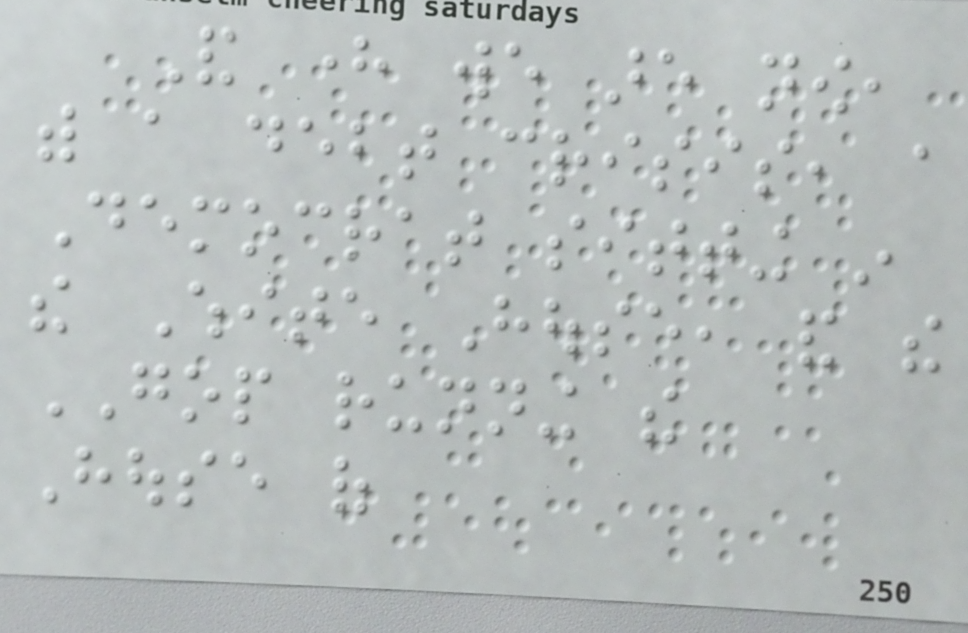And here we are now,
with a debt crisis, a
Democrat sitting in
the White House, and the
GOP running the
House of
